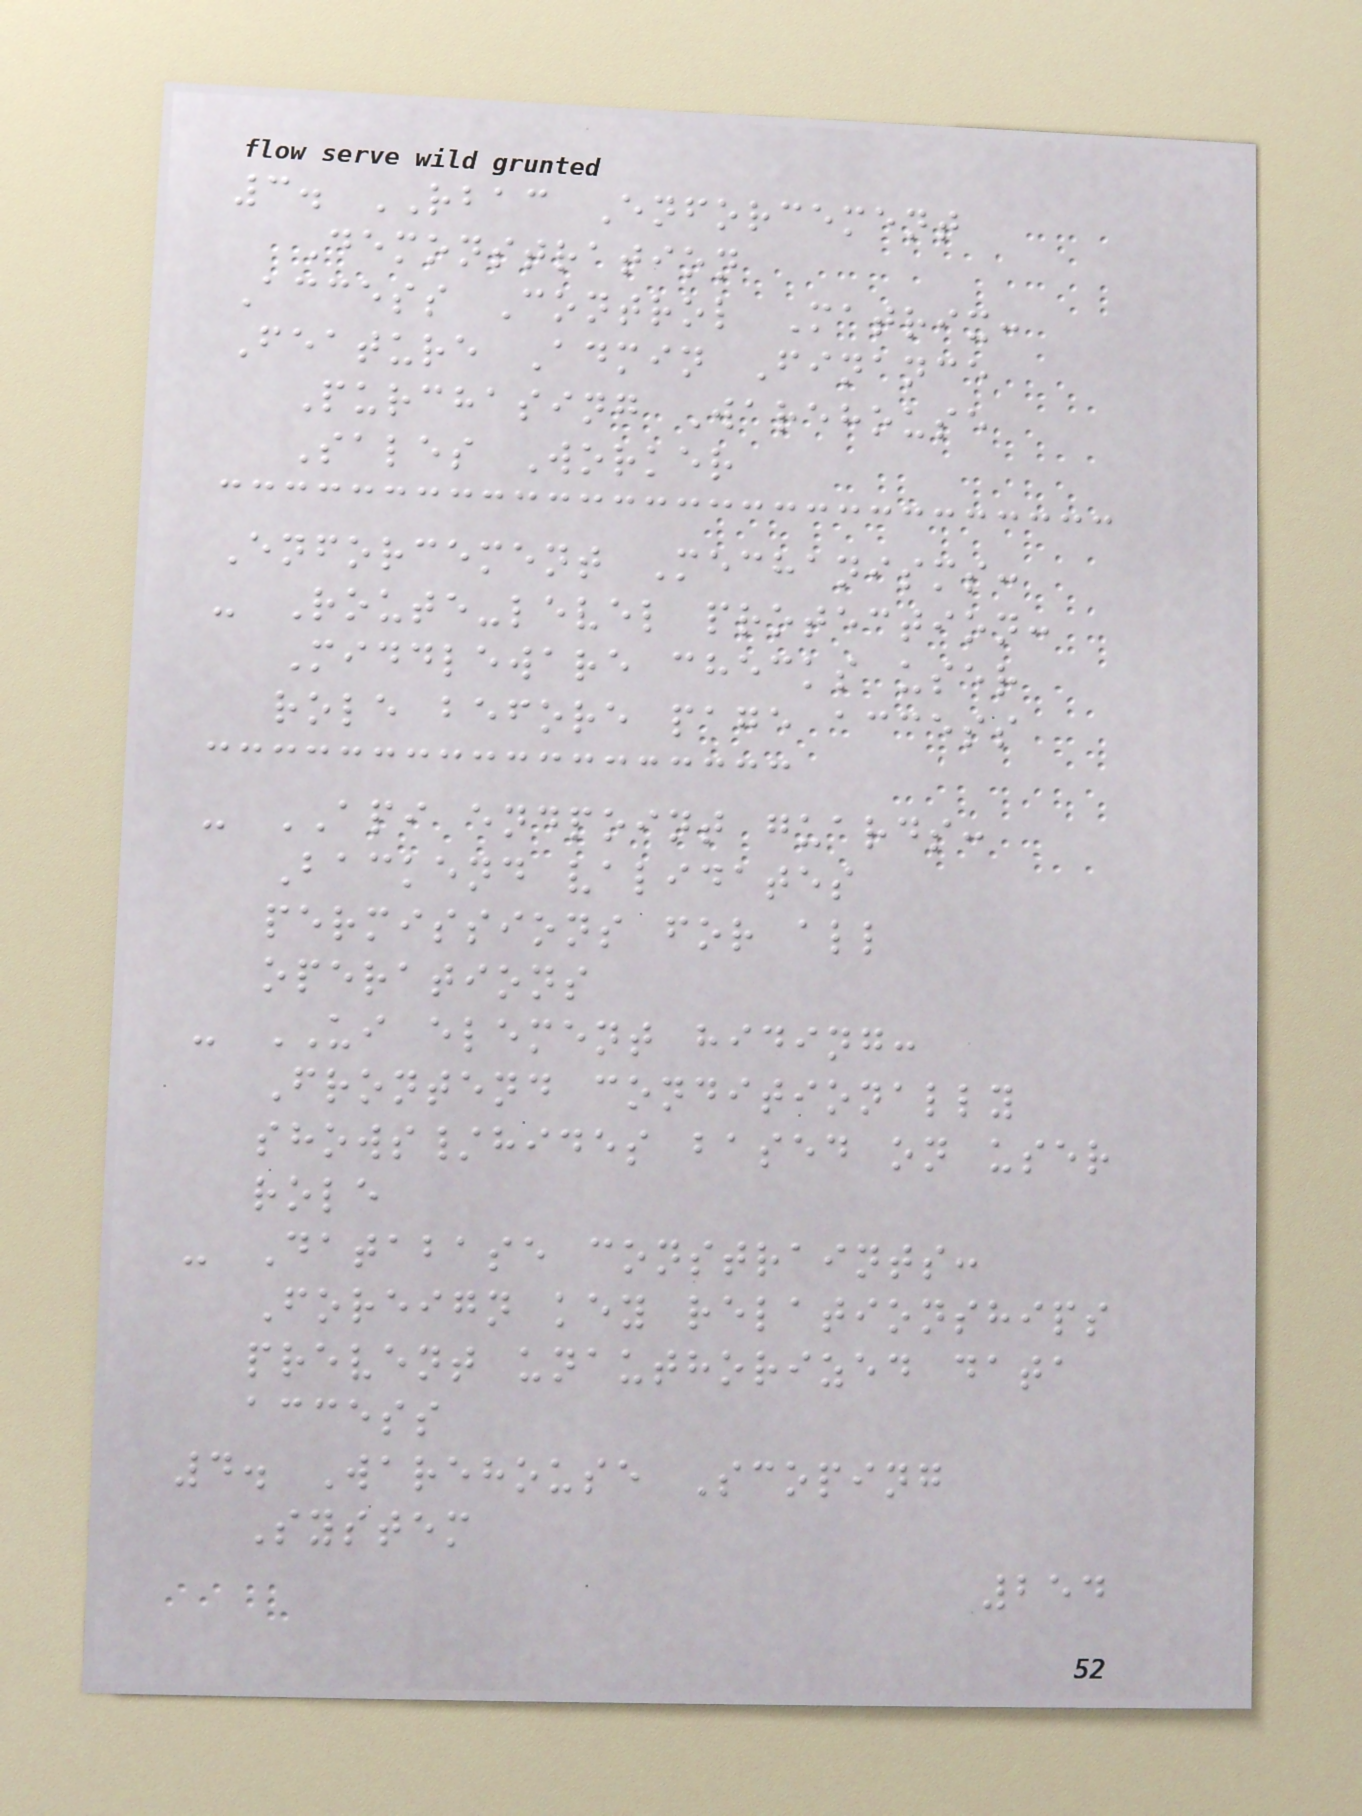3. RBAC Enforcement
Demonstration
Access Control Matrix:
Feature Admin Finance
Purchasing Warehouse
Sales Worker
Enforcement Mechanisms:
- Route-level protection:
Middleware checks user
role before page access
- API endpoint guards:
Backend validates
permissions for all
operations
- UI element hiding:
Frontend conditionally
shows/hides based on user
role
- Database constraints:
Foreign key relationships
prevent unauthorized data
access
4. Warehouse Scoping
System
254
